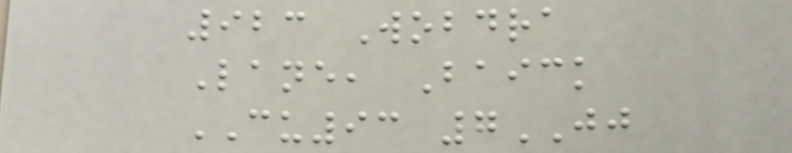923 Wobdra
Lane, Baick
CU93 7JJ
